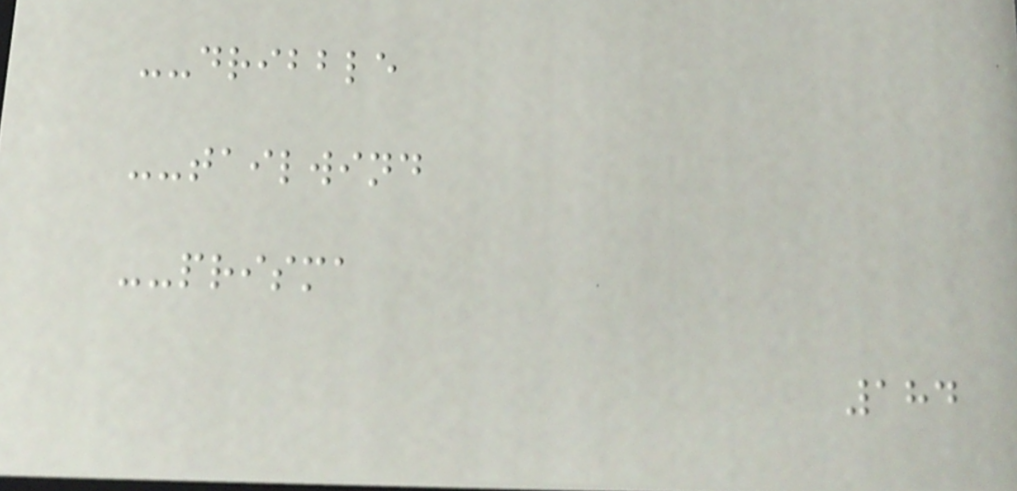--dribble
--tailwind
--prisma
184
